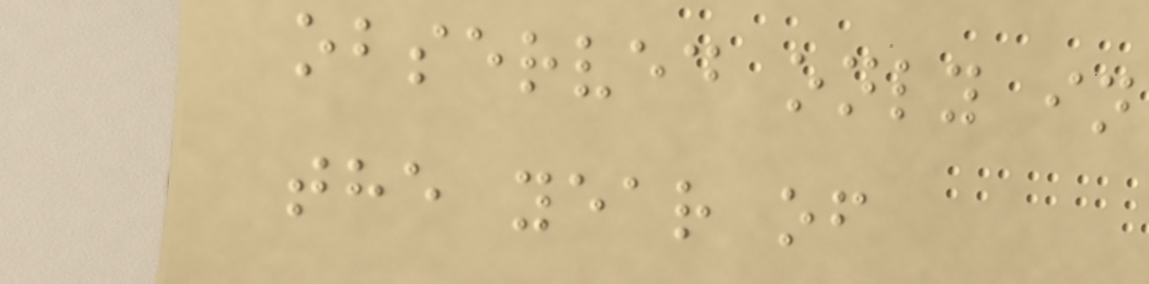observed only in
the year of
